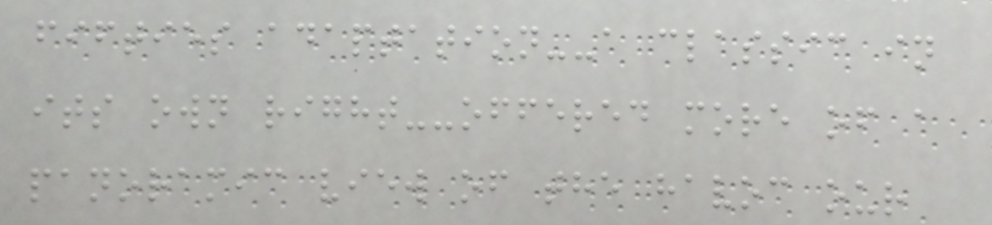fifties adaptation--a classic in
its own right--offered more of a
panoramic view of the havoc our
